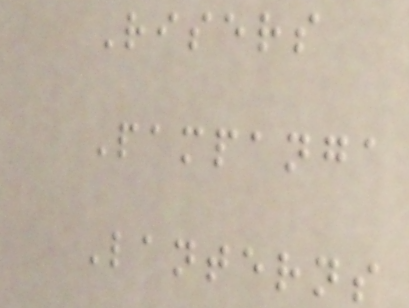Risers
Pampanga
Lanterns
